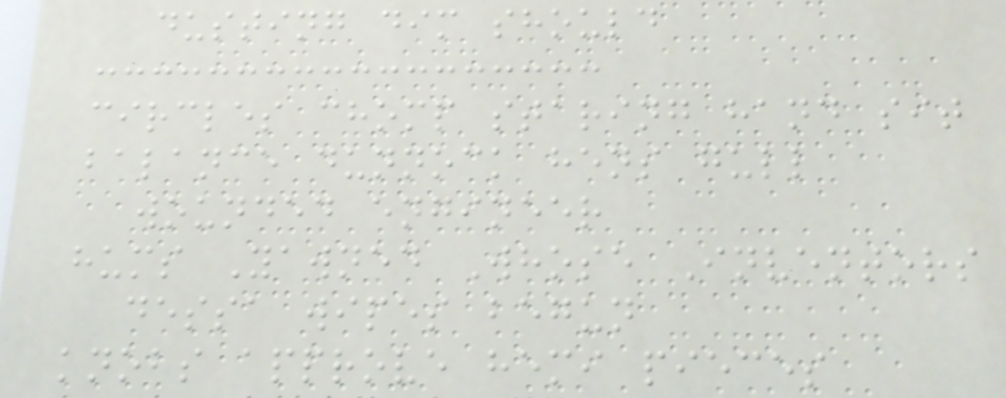dusting dim should
circles chomp staring hand sit
balance dunnock hens gull
wounded engineer
hums Yawned Whose Inventors
dessa wipes begun
knobs approve hemi pieces
